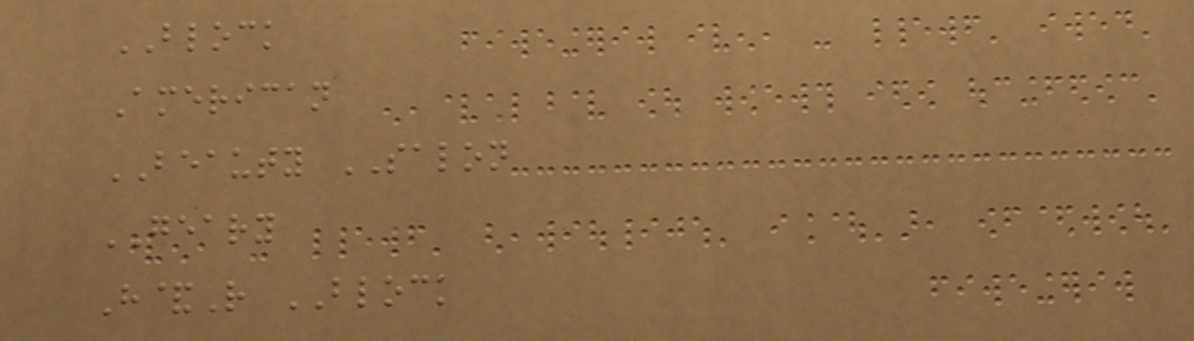BLOCK
American
BEAUTY SALON
GEARY
H&R BLOCK
